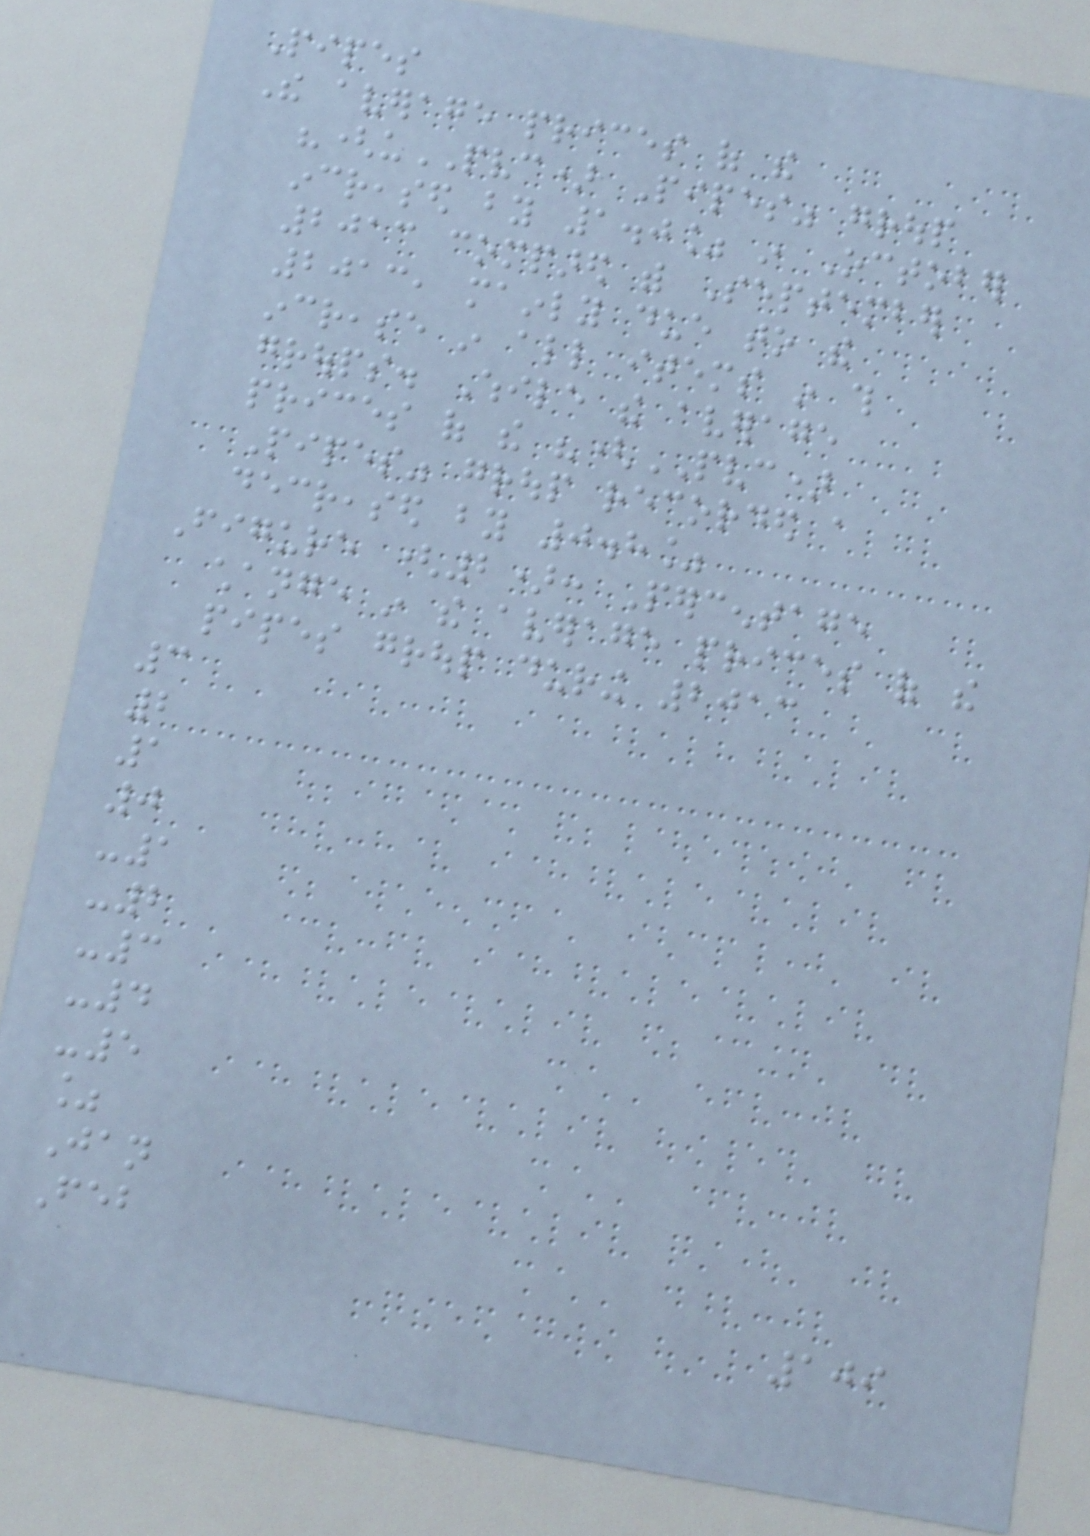Pipes
The average prices of the
"(uPVC) Pipes" group
increased by 1.0% in October
2013 compared with September
2013, mainly due to the
increase in all items in this
groups. While the average
prices of the "(PVC)
Pipes" group recorded a
decreased by 0.8%
Figure (2): Percentage
change in the average prices of the
pipes group during 2013
3
2
1
0
-1
-2
-3
-4
-5
%
Jan
Feb
109
